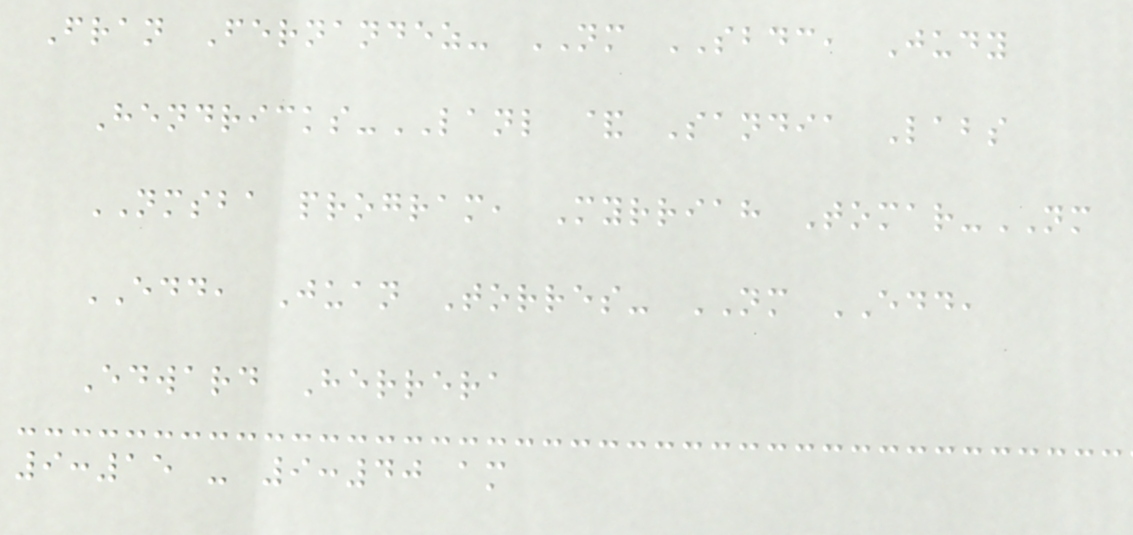Fran Fernandez- NM SBDC, Judy
Hendricks-LANL & Sandia Labs
NMSBA program, Myrriah Tomar-NM
EDD, Juan Torres- NM EDD,
Edward Herrera
9:15 - 9:40 am
